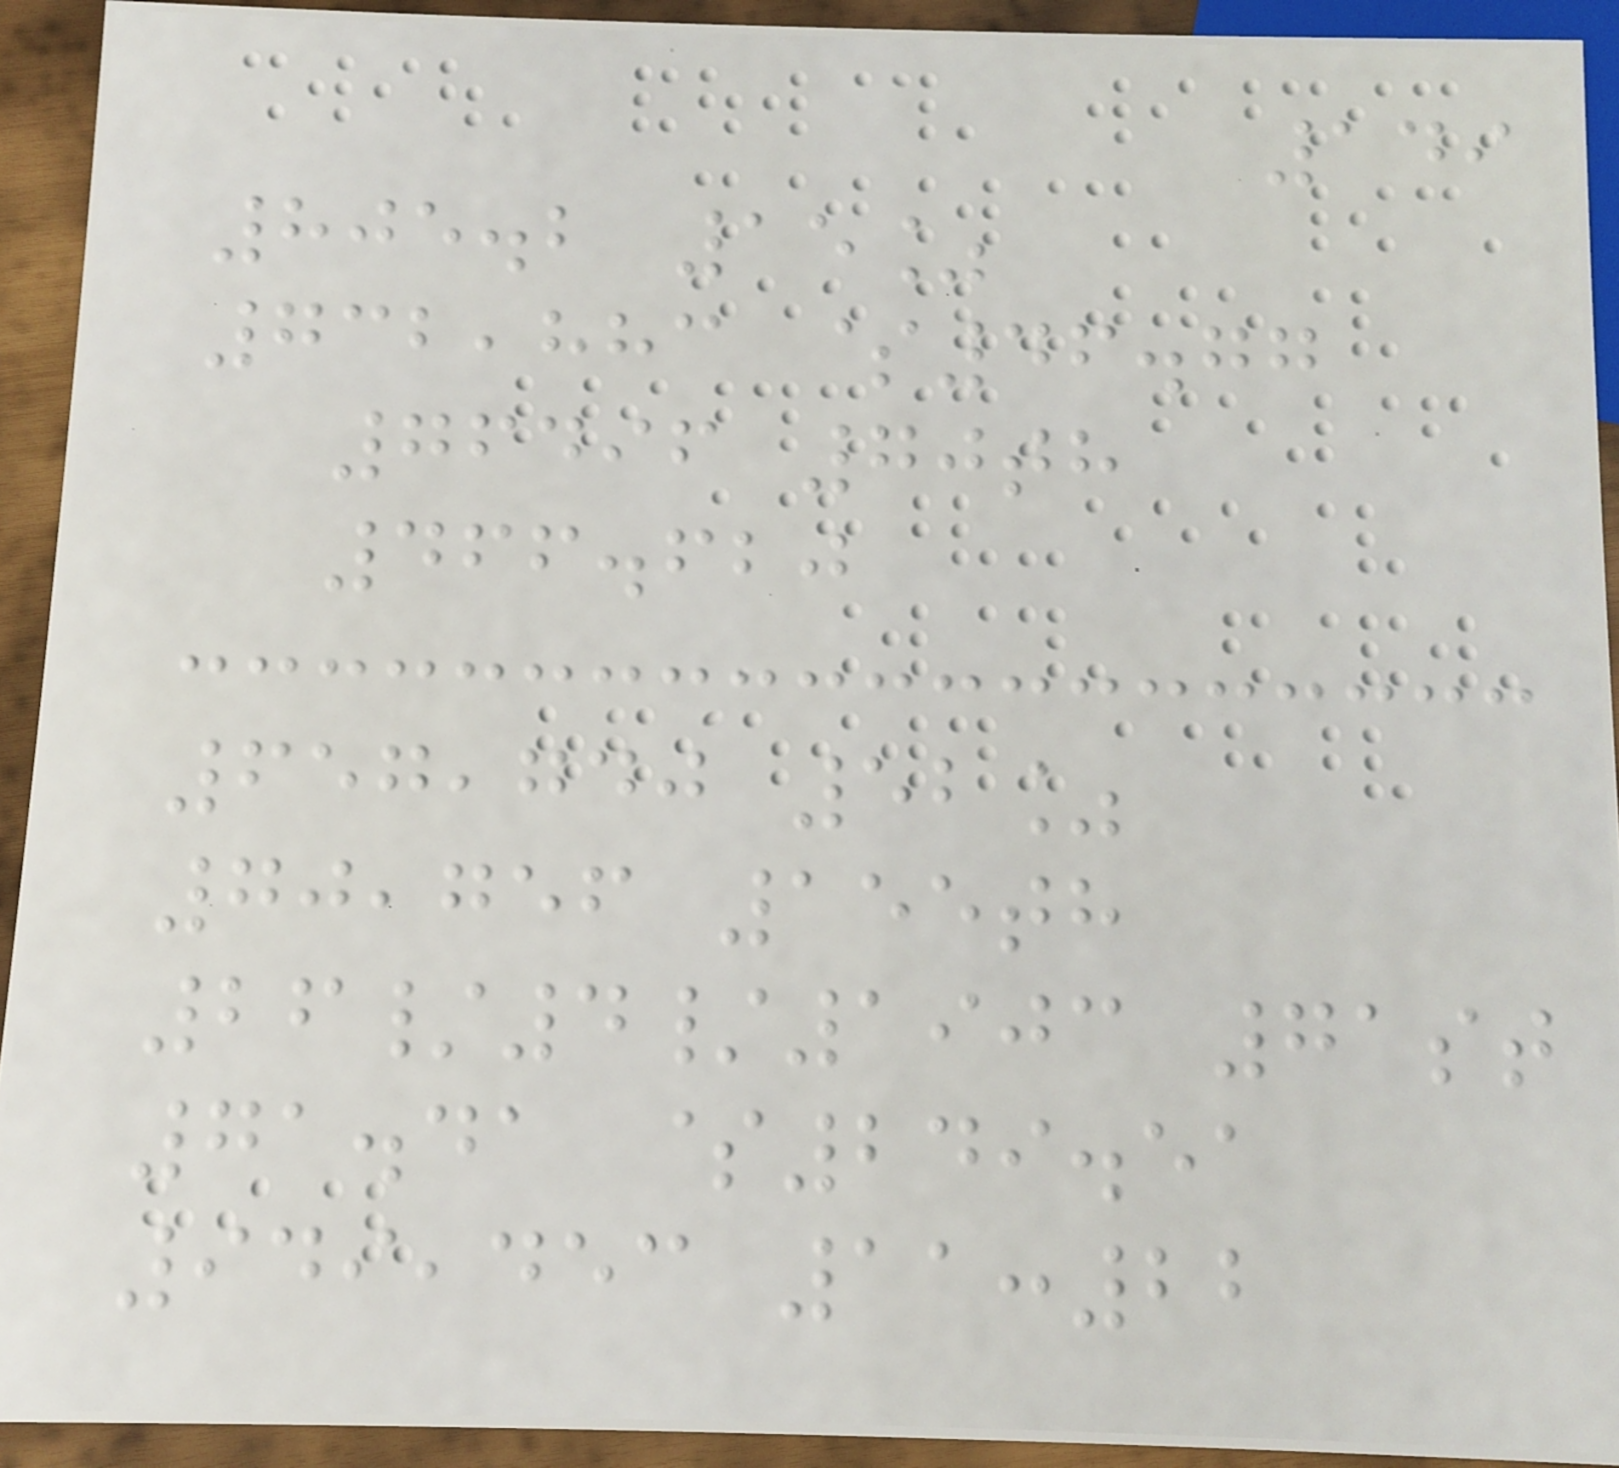149
805.2 15%
732,883 $46.77
76496 70th
466.620
657,740 52%
70,756 155th
26/4/1903 71st
71.41 $249.51
949,453 11:22
